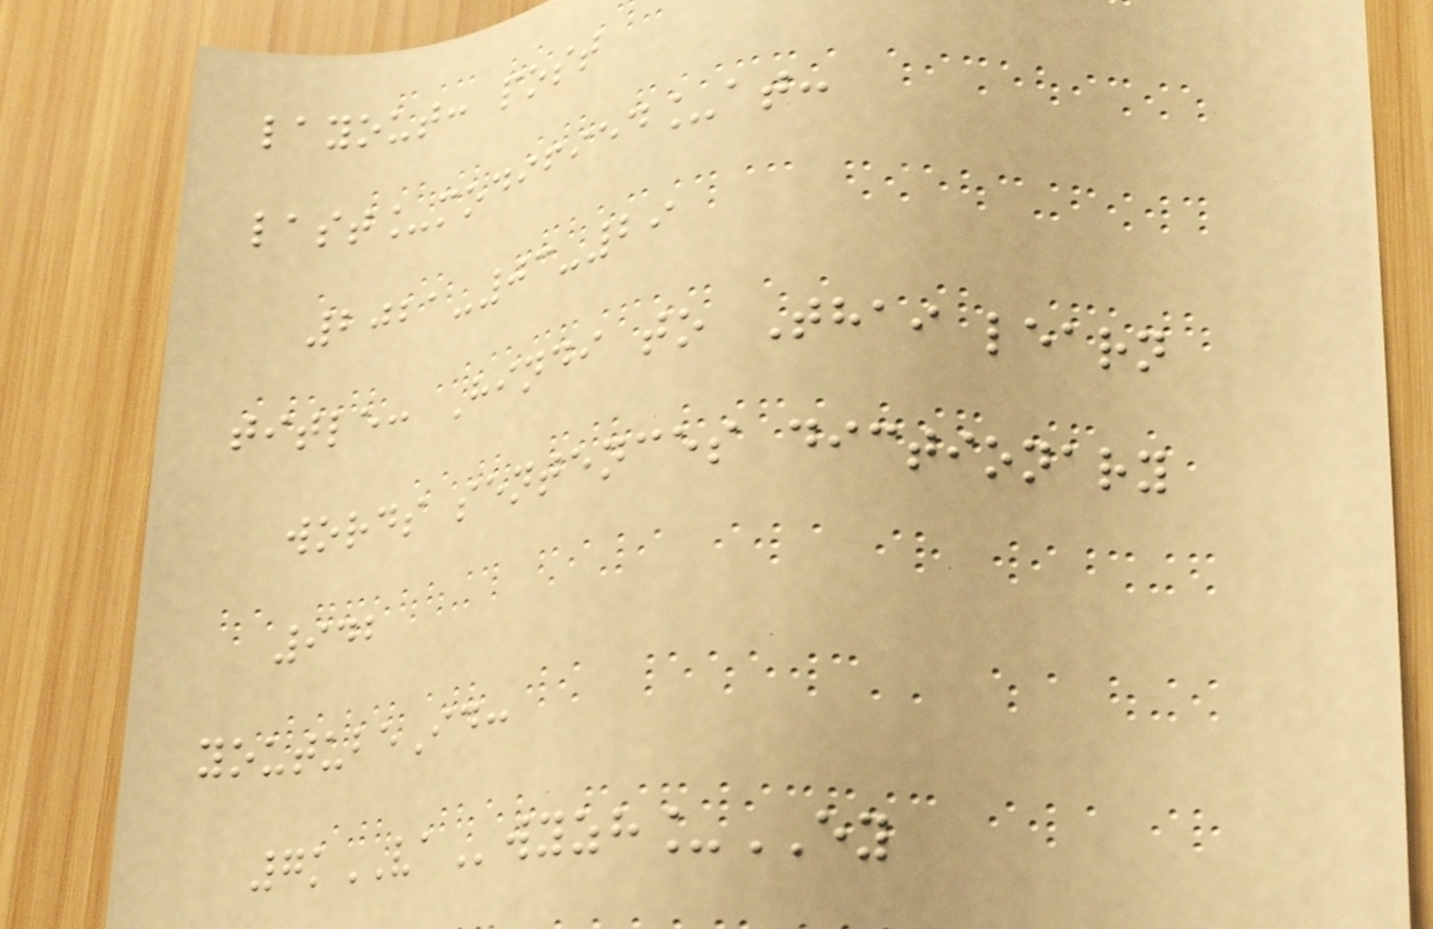layout: post
last_modified_at:
2021-03-29
title: Hindi to Thai learn
words sentences dictionary
942
youtubeId:
7kVAwyzh_EY
